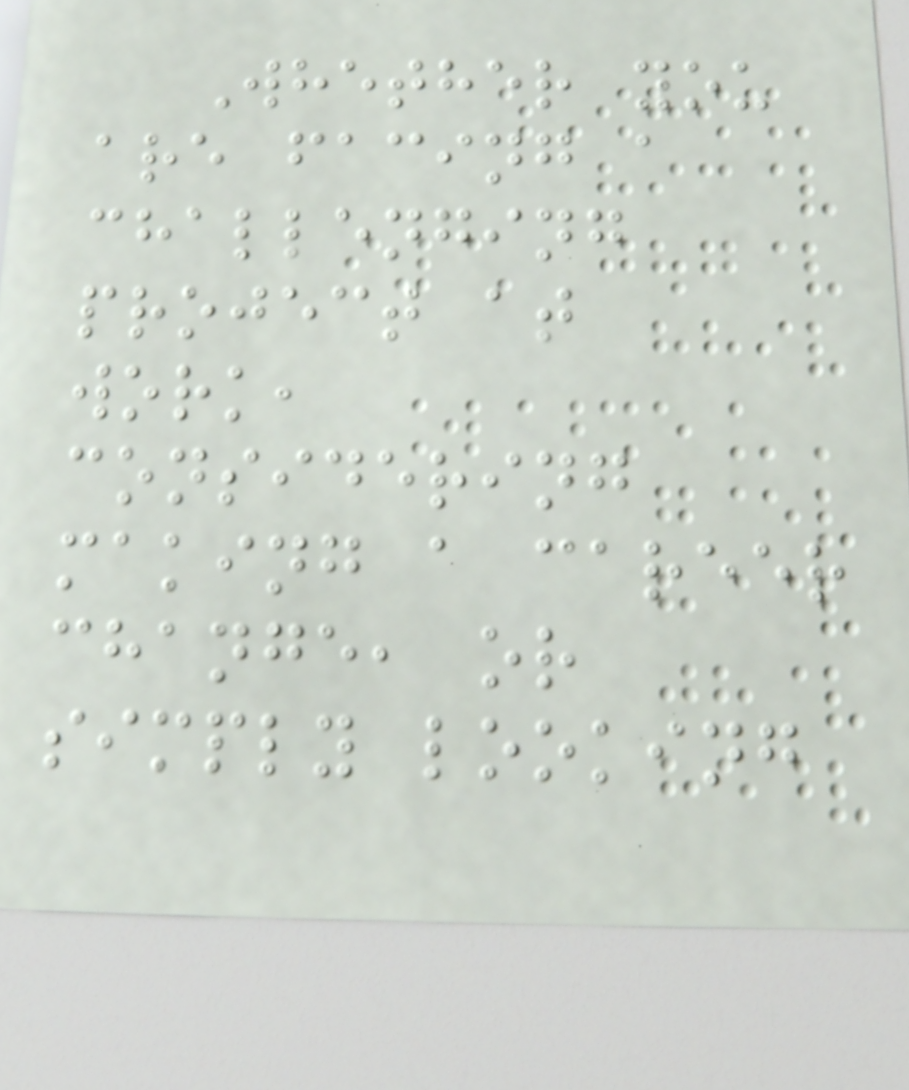Whether you
are facing a
challenging
project at
work,
considering
making a career
change, or
simply looking
